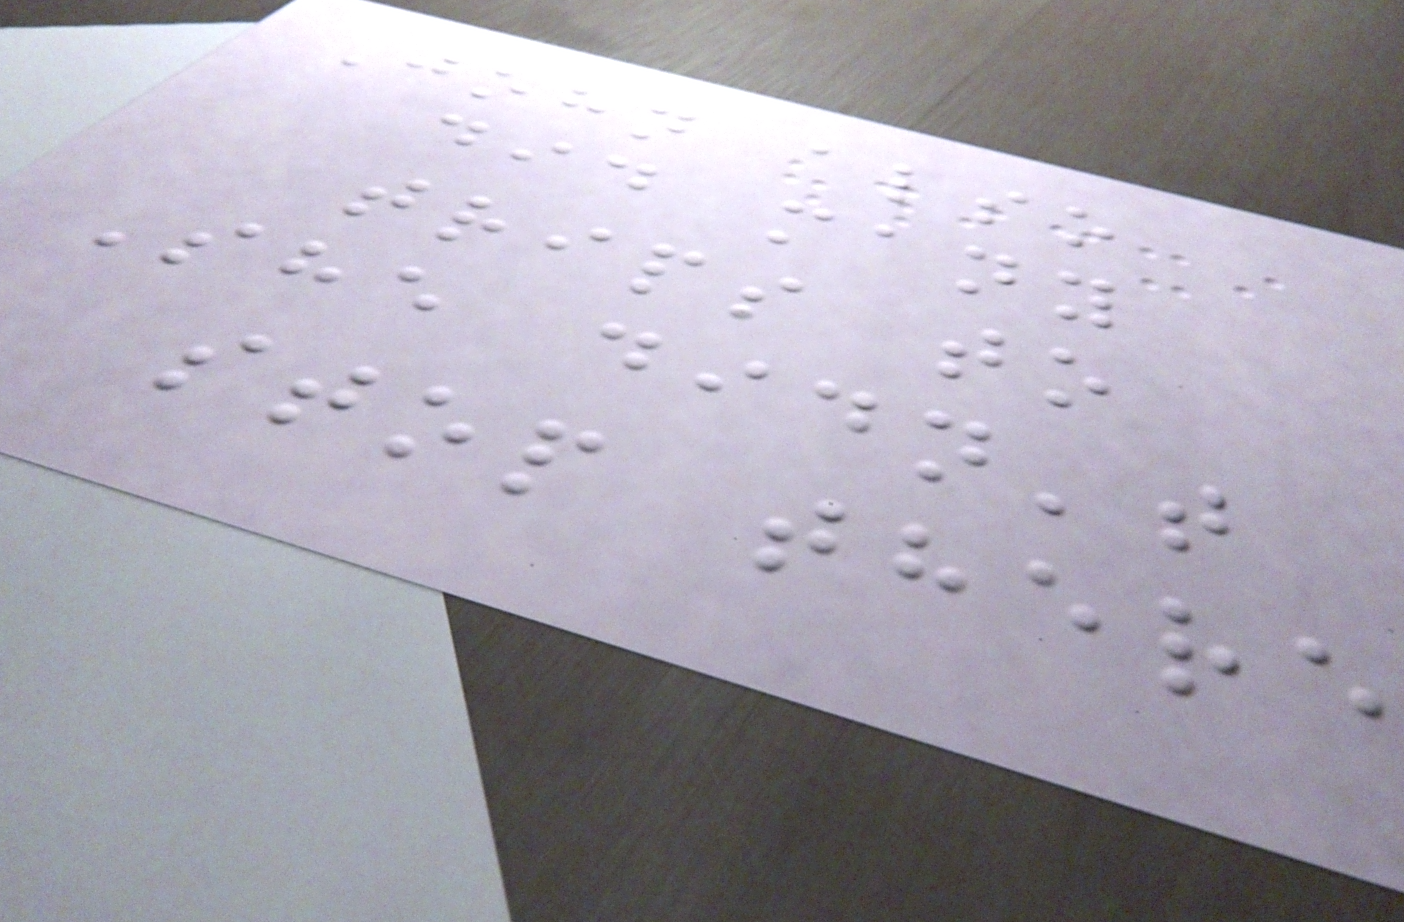John also
did many
trips to
She didn't
stop there
